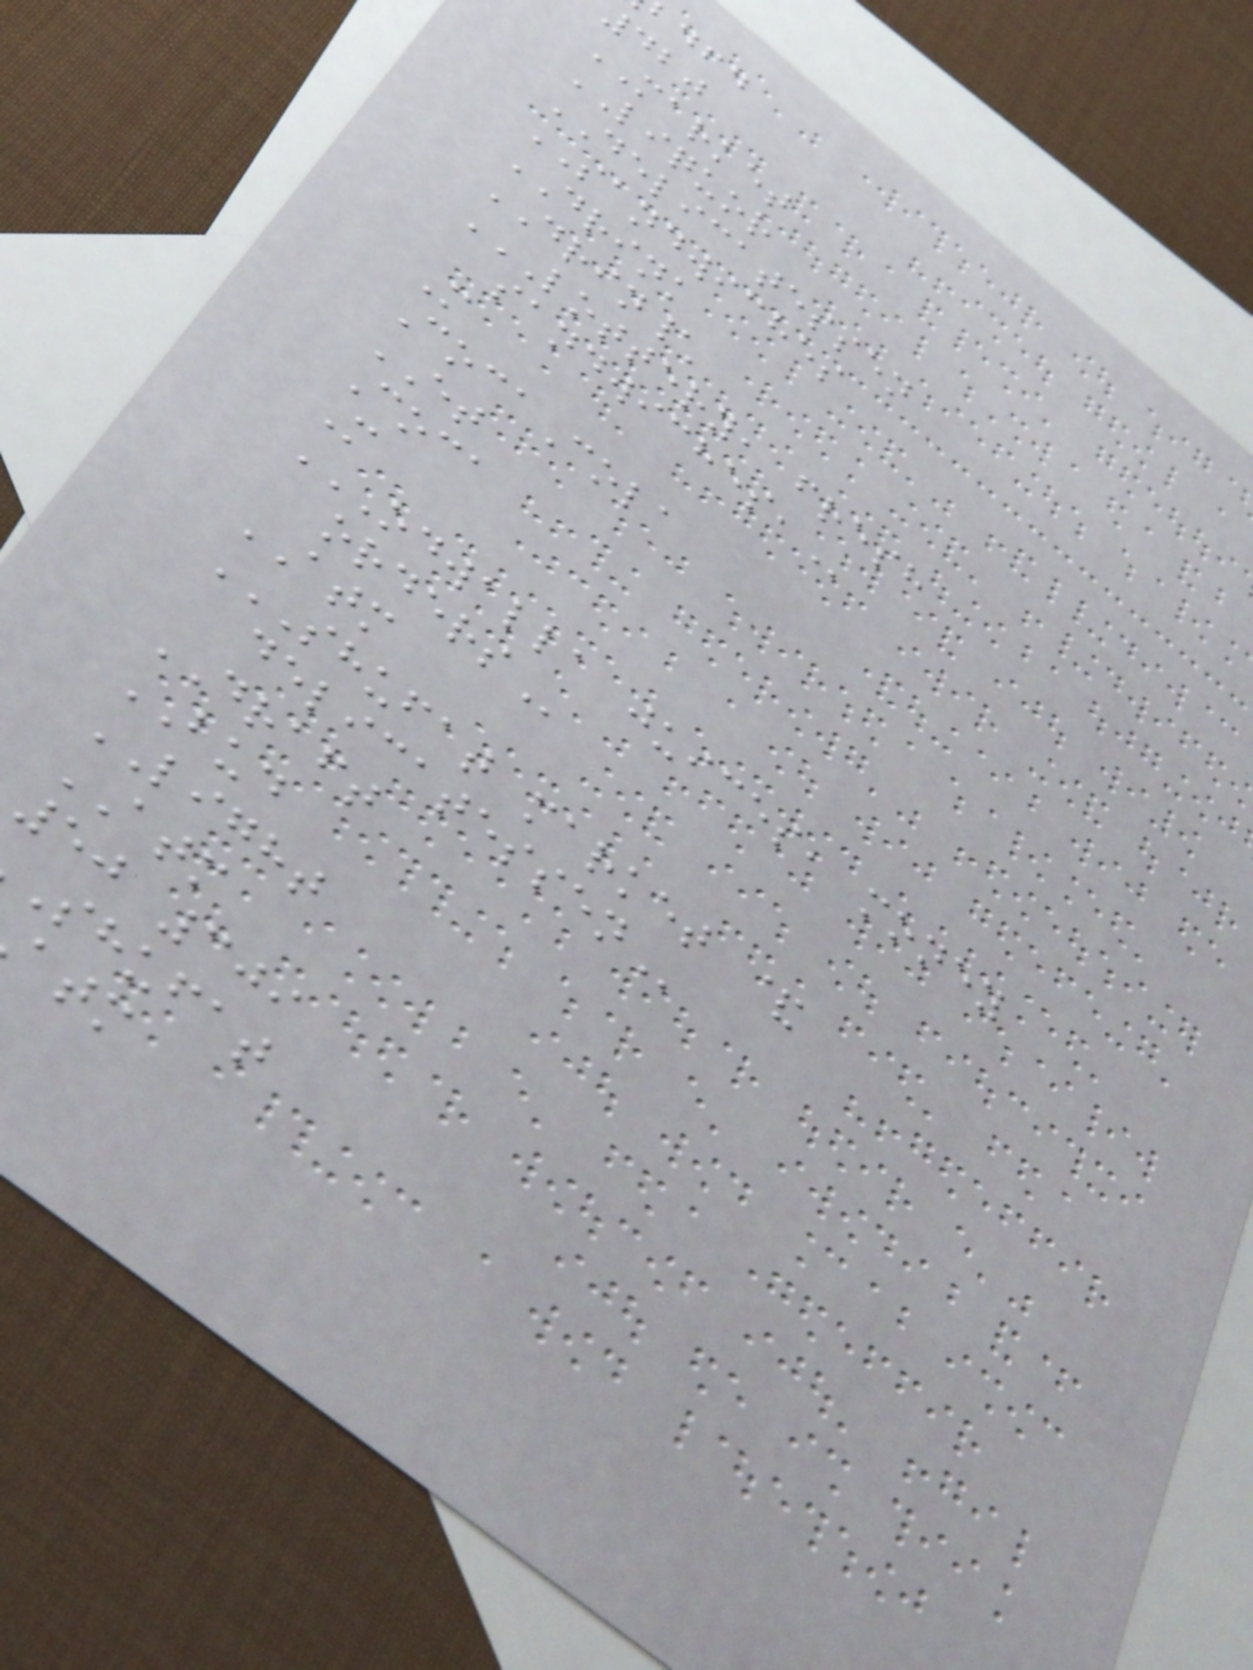420
MARKET
LIQUOR
DELICATESSEN
SANDWICHES
DRINK
DRIN\
LOTTERY, FRESH
M
CocaCola
ET
Coca
M
ODWALLA JUICES, MONEY
ATM
SHUFAT MARKET &
DRAFT
BUD
LIGHT
ATM
50 309
shufat
